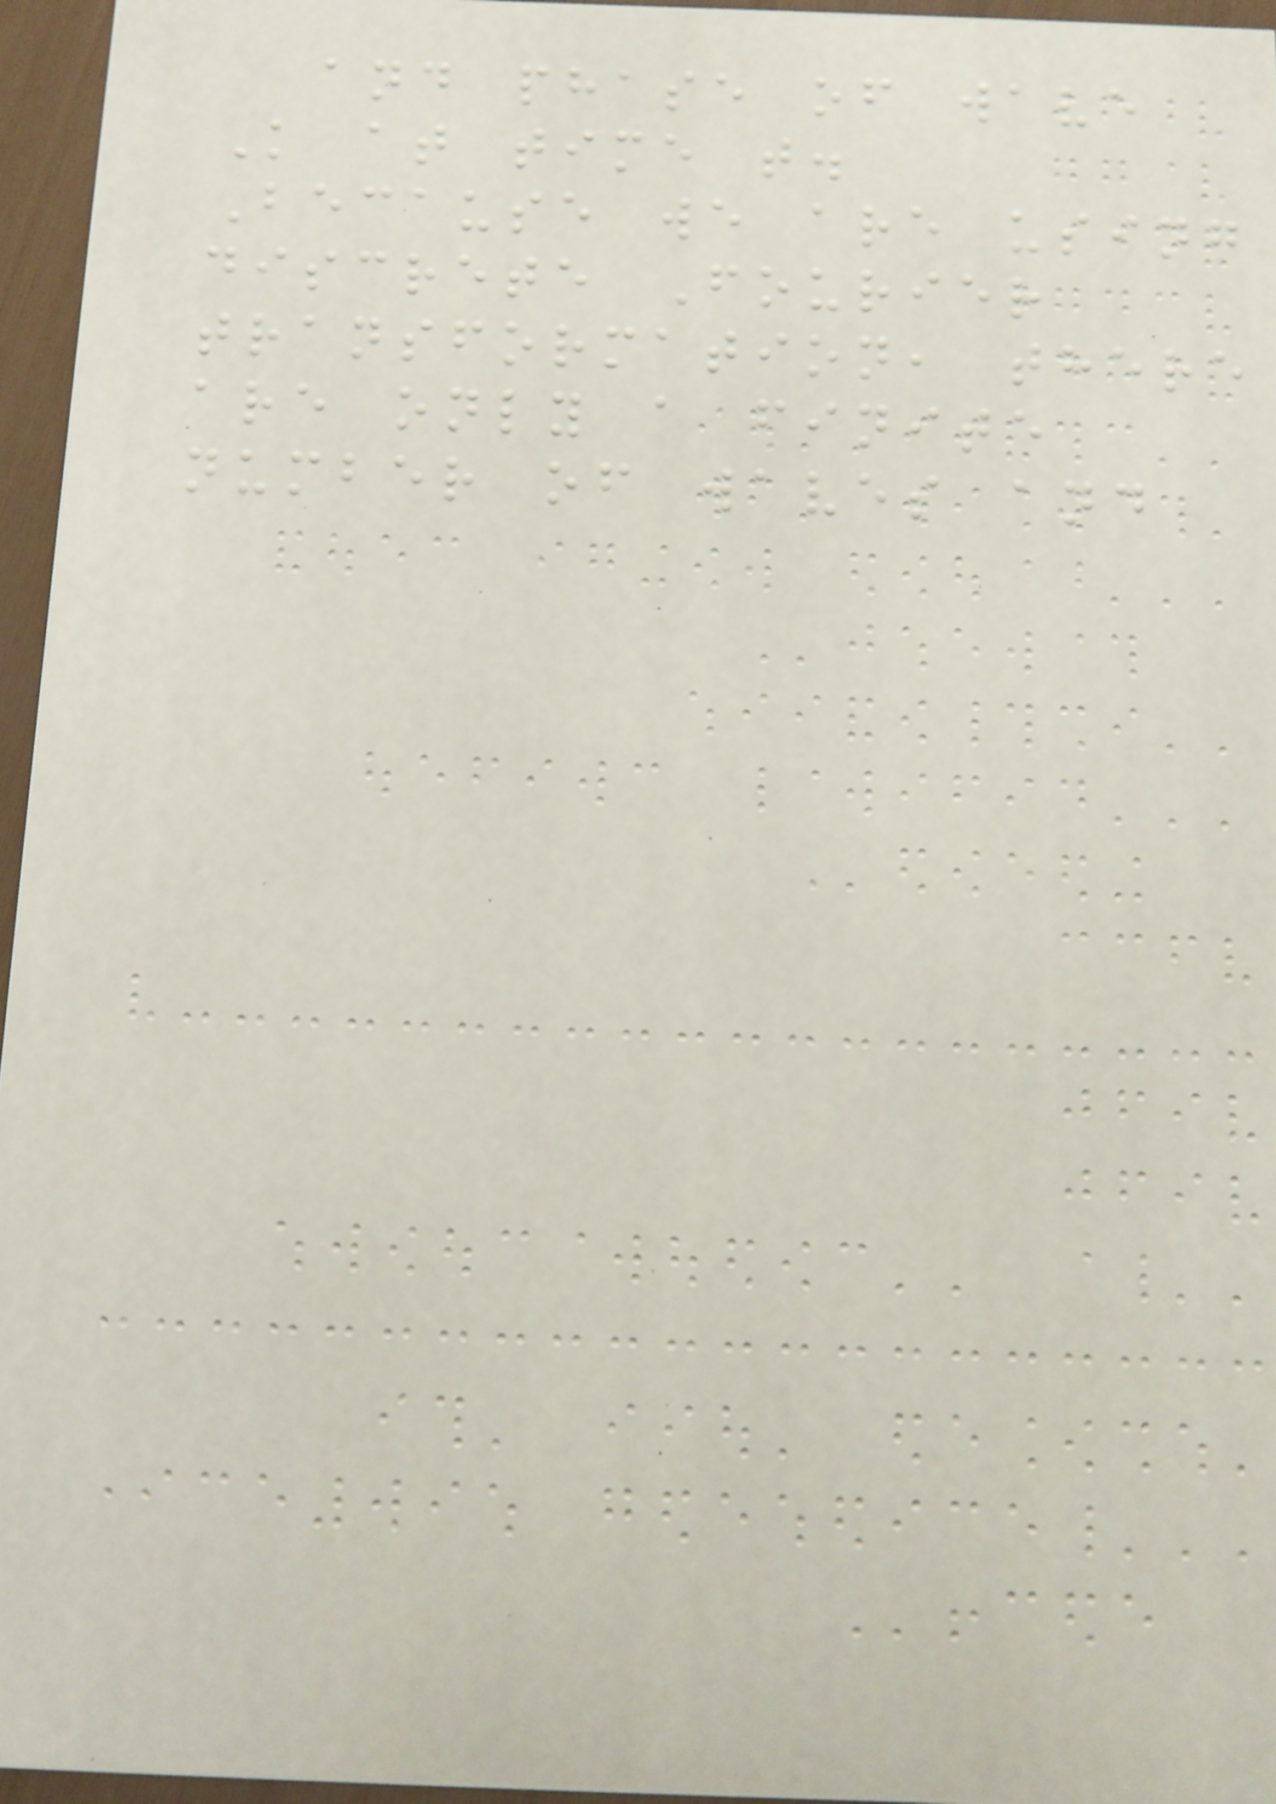and phase of wave
K at time t.
Because we are using
discrete Fourier
transformation, there
are only a finite
number of waves and
